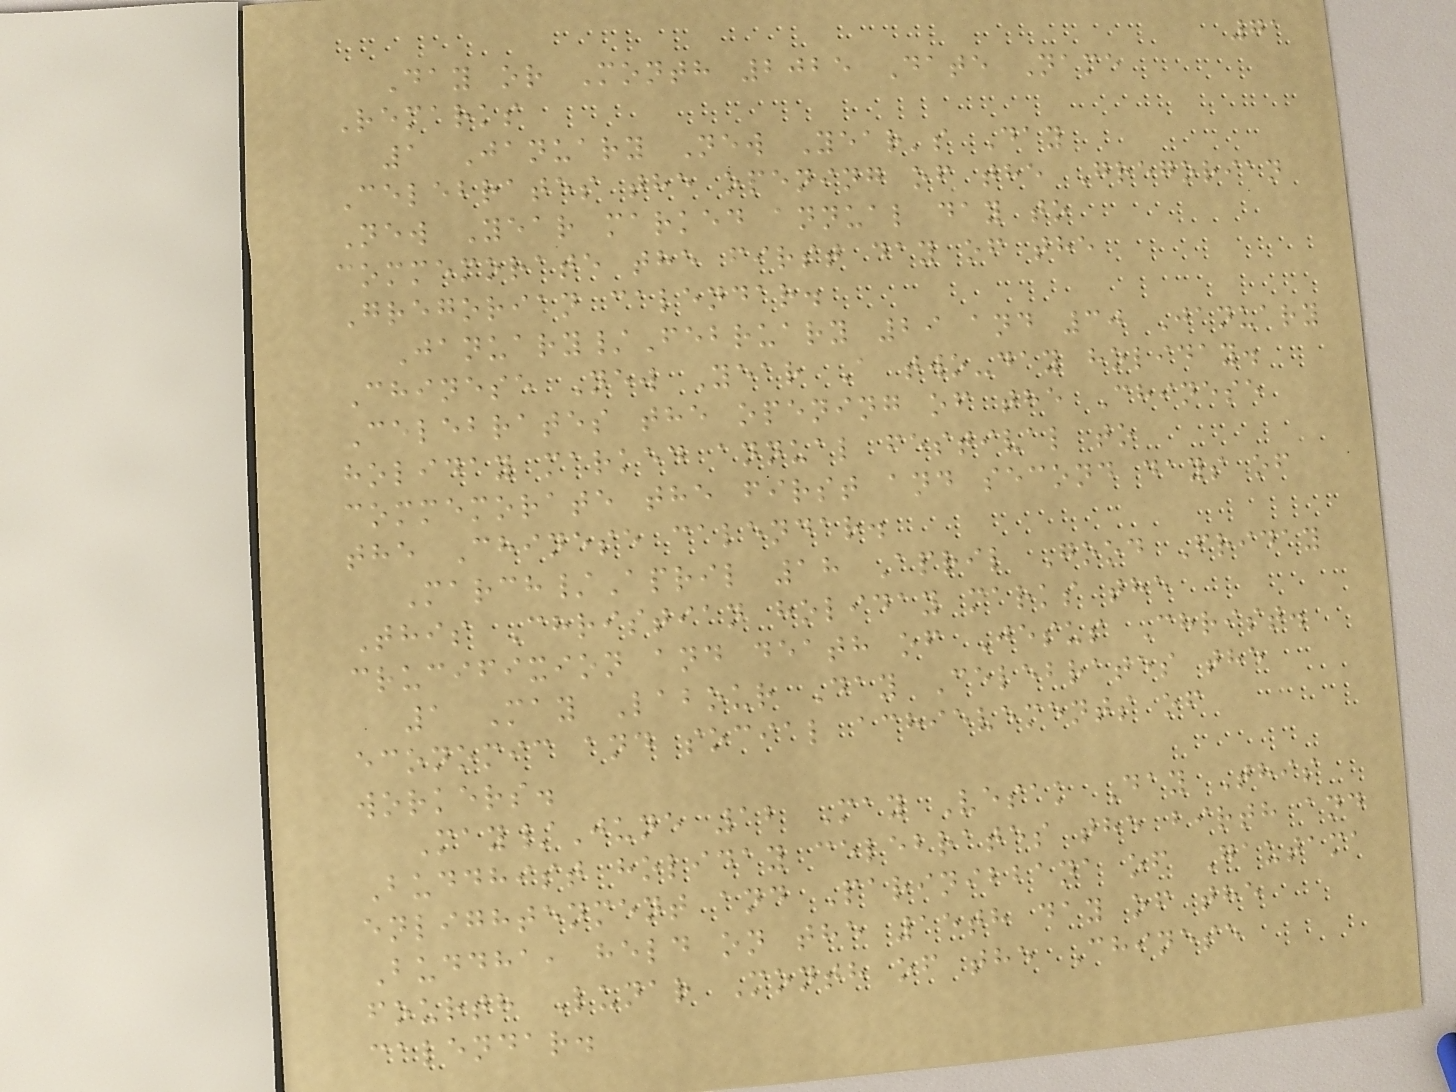71
Day or Month 2025 Date Name
Remarks
1 January New Year's Day
Celebrates the opening of the Gregorian
New Year marked annual day to
commemorate the first day of the
Gregorian calendar.
January/February 29 and 30 January
Chinese New Year A two-day holiday.
Celebrates the opening of the Chinese
holiday marked annual festival to
commemorate the first and second days of
the Chinese calendar.
March/April 18 April Good Friday
This Christian holiday marks the
crucifixion and death of Jesus Christ.
1 May Labour Day Celebrates the
economic and social achievements of
workers.
May/June 12 May Vesak Day This
Buddhist holiday celebrates the birth and
enlightenment and Parinibbana of Gautama
Buddha, held on the 15th day of the
fourth Lunar Month of the Chinese
calendar.
